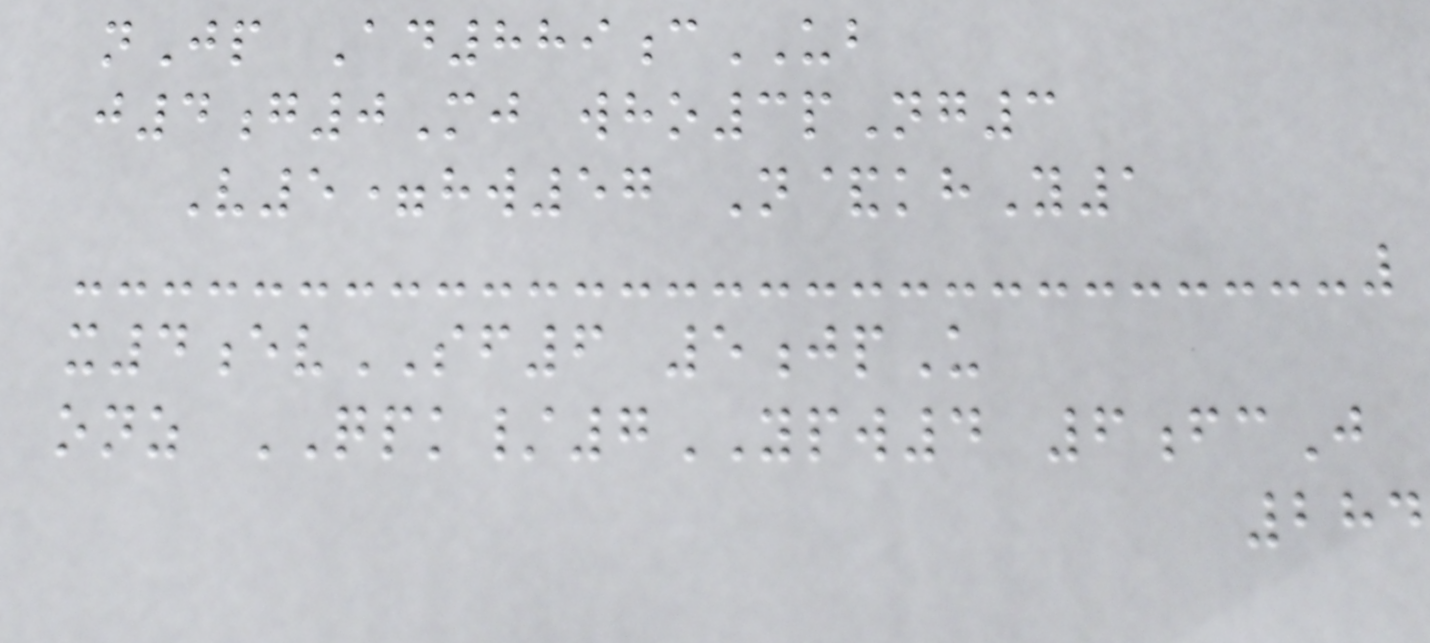nJp Ad889cUB
j4g0Mj who3pNg3
V5=hw57 N&khY1
x4evSF6 5jpU
onz QPK/7YPW4 6fcJ
284
